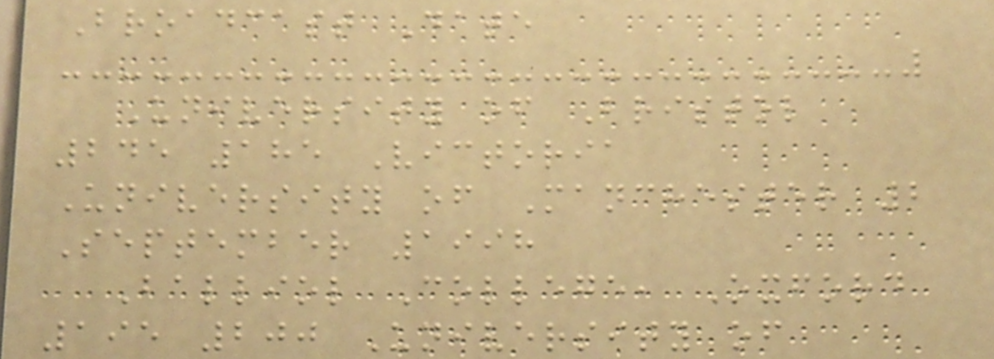Broadcast Date
University of Bristol
245 185 Victoria
University of Manchester 2
September 1998
Balliol College, Oxford
195 200 University of
